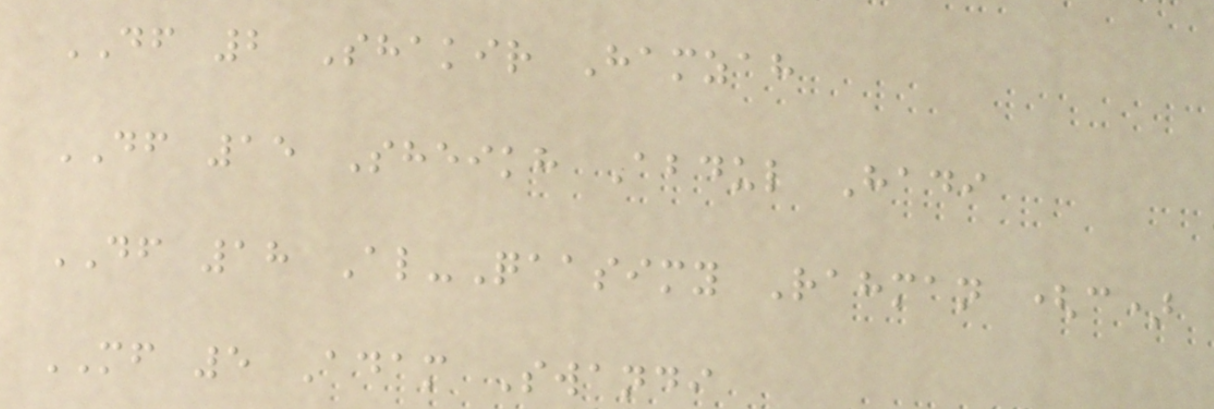DF 2 Shakir Hamzah
DF 15 Sheikh Abdul Hadi
DF 18 Al-Qaasimy Rahman (c)
MF 5 Adam Swandi
